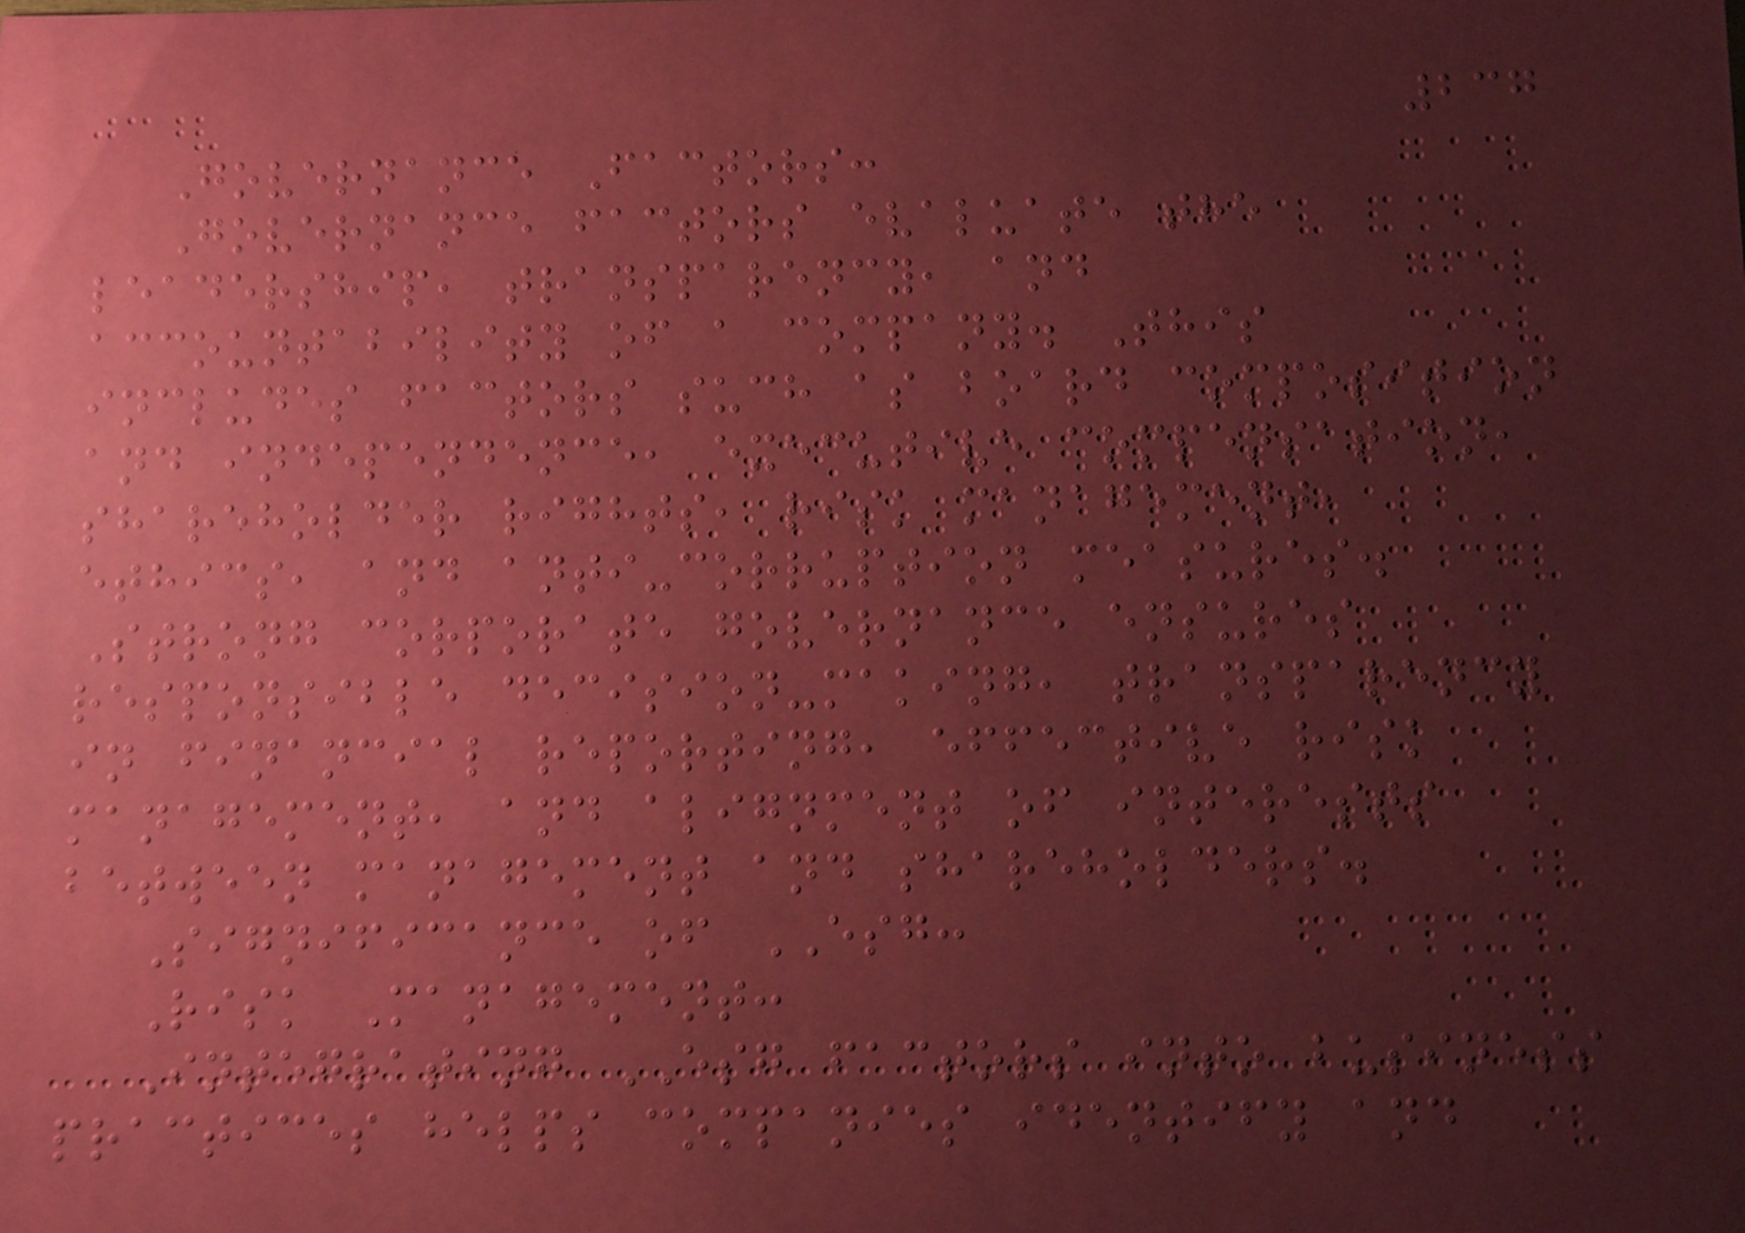237
Governance Factors:
Governance factors evaluate the
leadership, transparency, and
accountability of a company. This
includes factors such as board composition
and independence, executive compensation,
shareholder rights, risk management,
ethics, and anti-corruption measures.
Strong corporate governance ensures
responsible decision-making, transparency
in financial reporting, effective risk
management, and alignment of interests
between management and shareholders.
Significance of ESG:
Risk Management:
Integrating ESG factors into business
practices helps companies identify and
